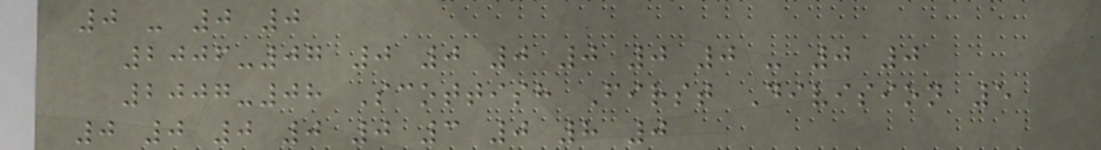0 - 0 0
2006-07 0 0 0 0 0 0 - 0 0
2007-08 Scottish First Division 5
0 0 0 0 0 3 0 8 0
